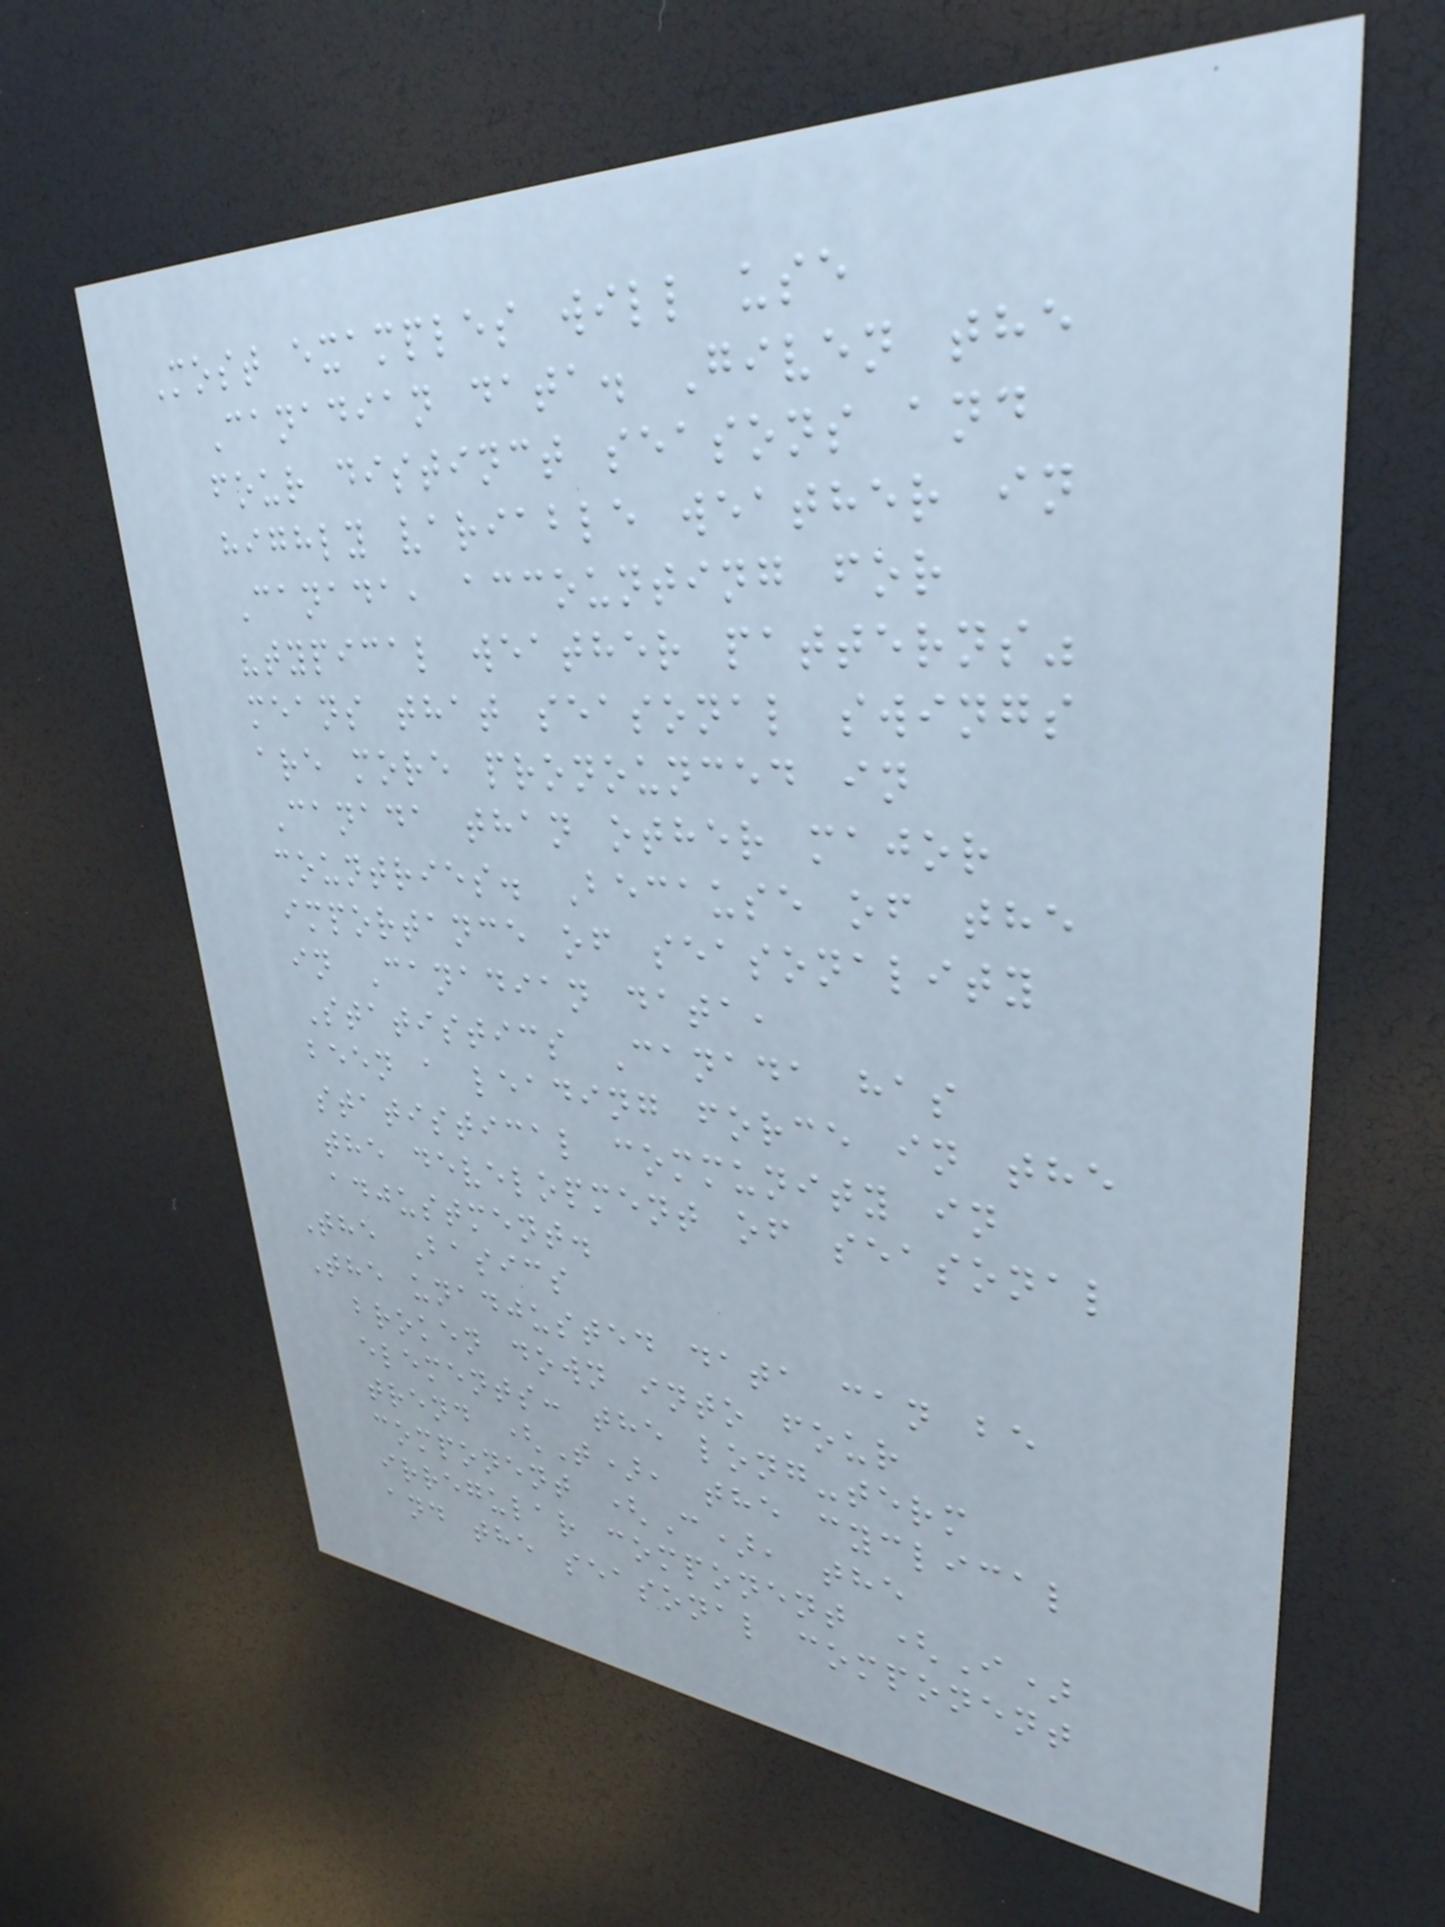Most examples will use
Canadian data. Given the
four distinct seasons and
highly variable weather in
Canada, accounting for
"typical weather patterns"
means that seasonal swings
are more pronounced in
Canada than other major
countries. Because of the
importance of seasonality
in Canadian data,
Statistics Canada has
been a leading force in the
statistical community in
the development of seasonal
adjustment.
The Basics
The unadjusted data can be
broken down into four
elements: the long-term
trend (T), the cyclical
component (C), the
irregular component (I)
and the seasonal component
